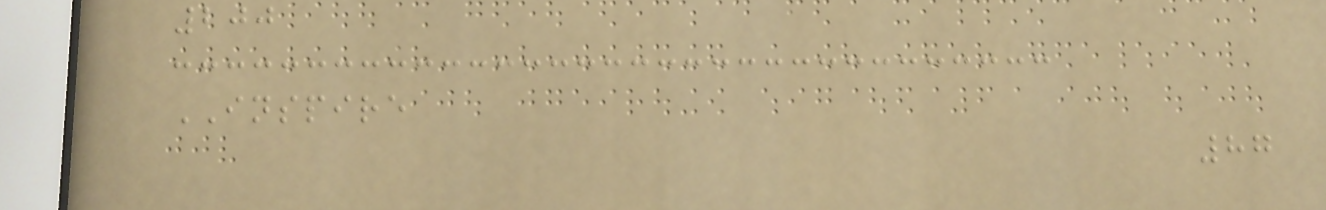200
INSPIRE
87
